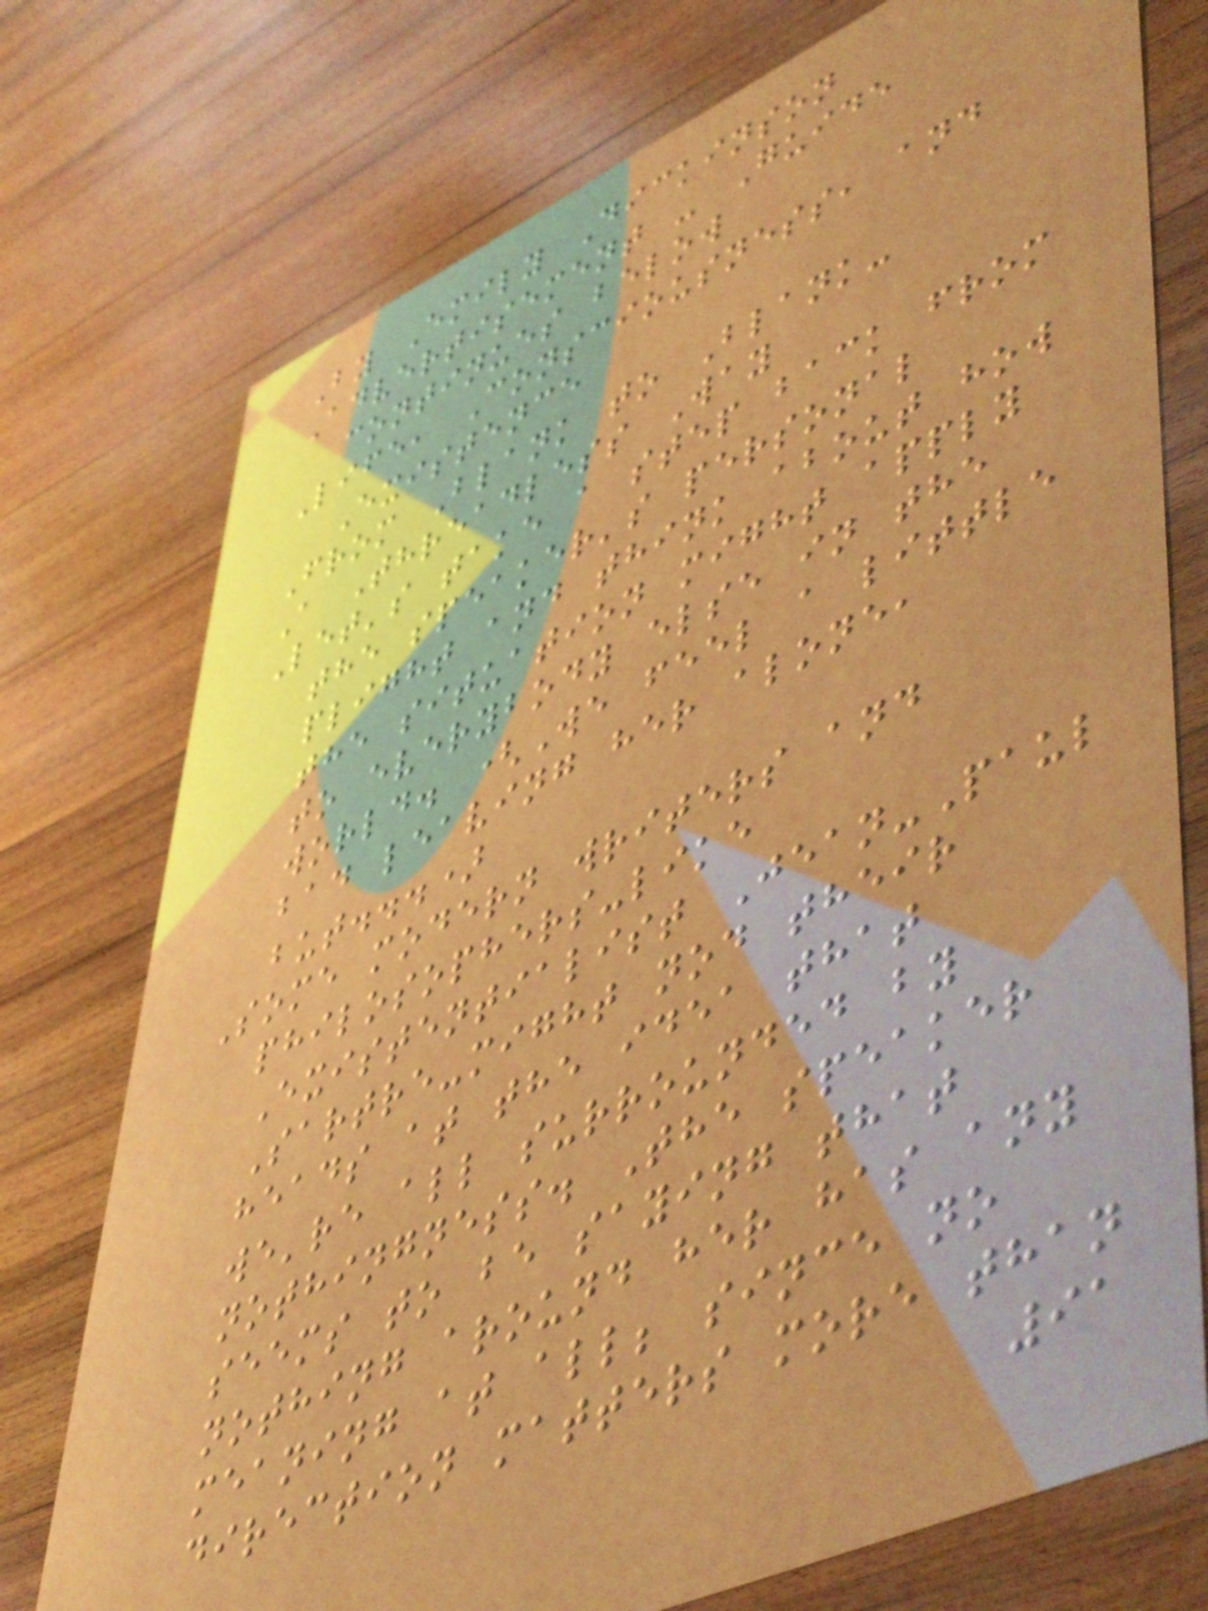By Emily Dickinson
Advertisement - Guide
continues below
Life, Consciousness, and
Existence
From Blank to Blank-
A Threadless Way
Let's take a step back from
the speaker's personal
plight and think about how
the situation might apply
to everybody else in the
world. (We feel a little
bad leaving her alone,
but...)
Some modern writers and
philosophers-like
Existentialist Jean-Paul
Sartre-might nod their
heads at the idea that
we're all surrounded by
nothingness. The speaker
seems to be saying that
nothing around her has any
meaning at all; since no
direction matters more than
91
